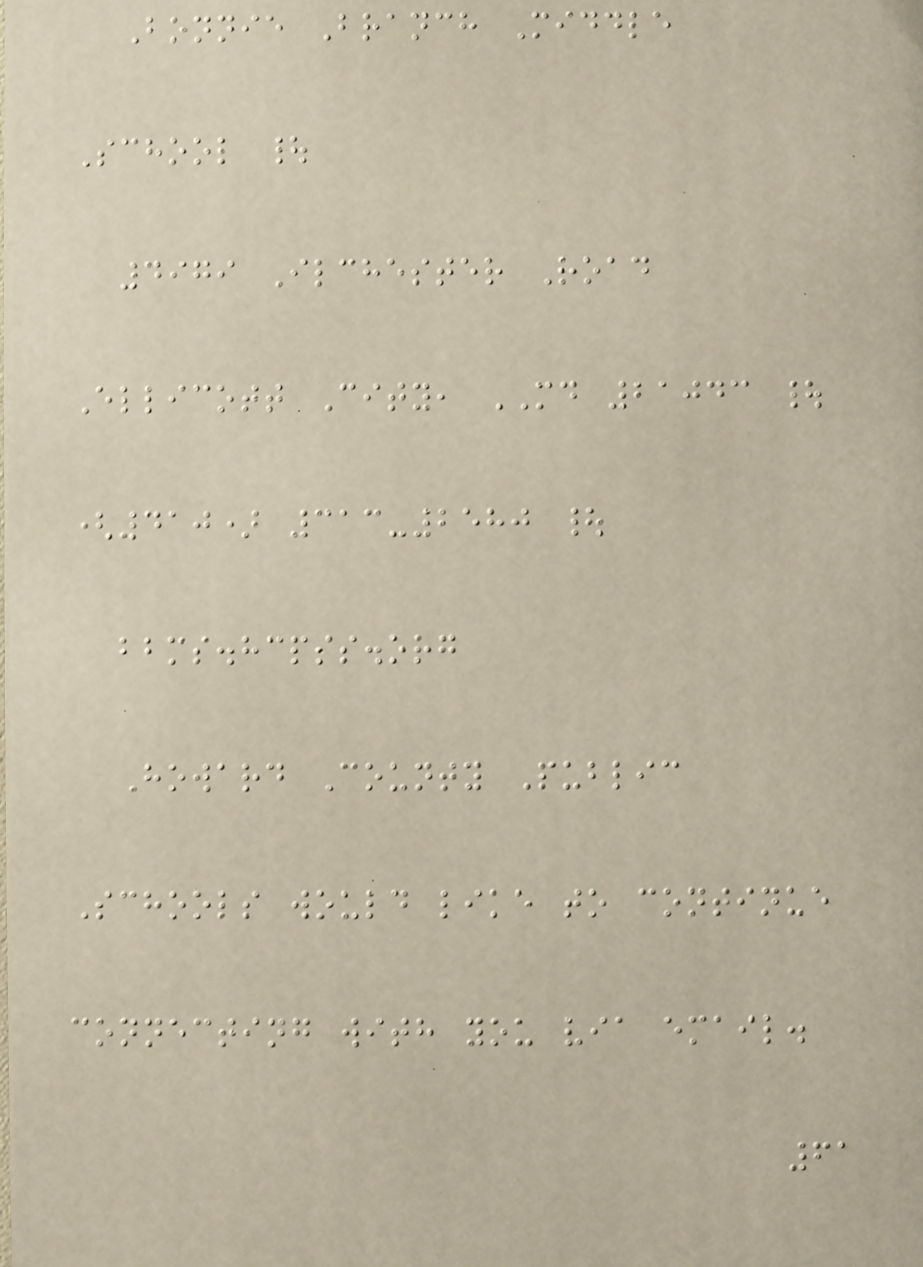Bonnie Branch Middle
School |
4979 Ilchester Road
Ellicott City, MD 21043 |
(410) 313-2580 |
bbms.hcpss.org
Howard County Public
Schools would like to continue
connecting with you via email.
61
